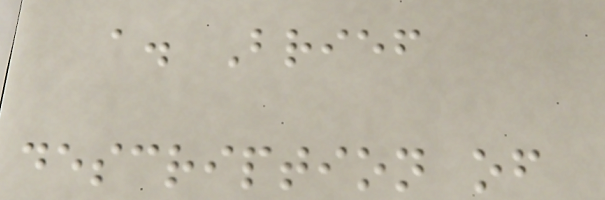a. Brief
description of
